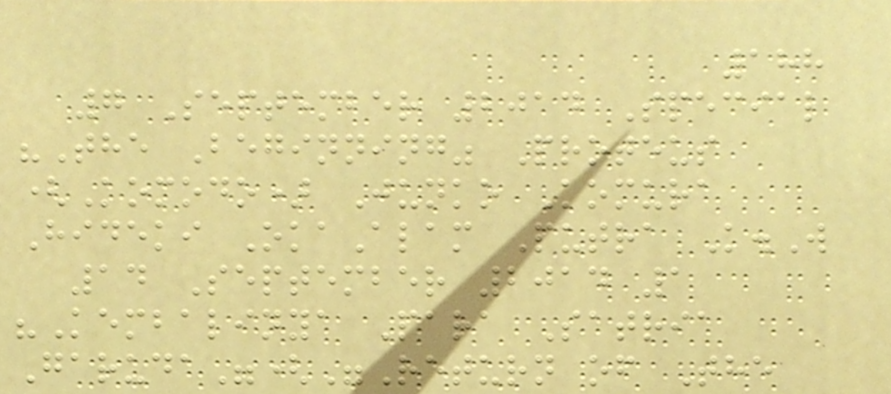188
7 September 2014 Special
"The Beginning" Proteus
(Komodo) Junko Komura
Hideki OkaAlam Putra K.W
14 September 2014 1
"Kembalinya Para Satria
Garuda"("Return of The
